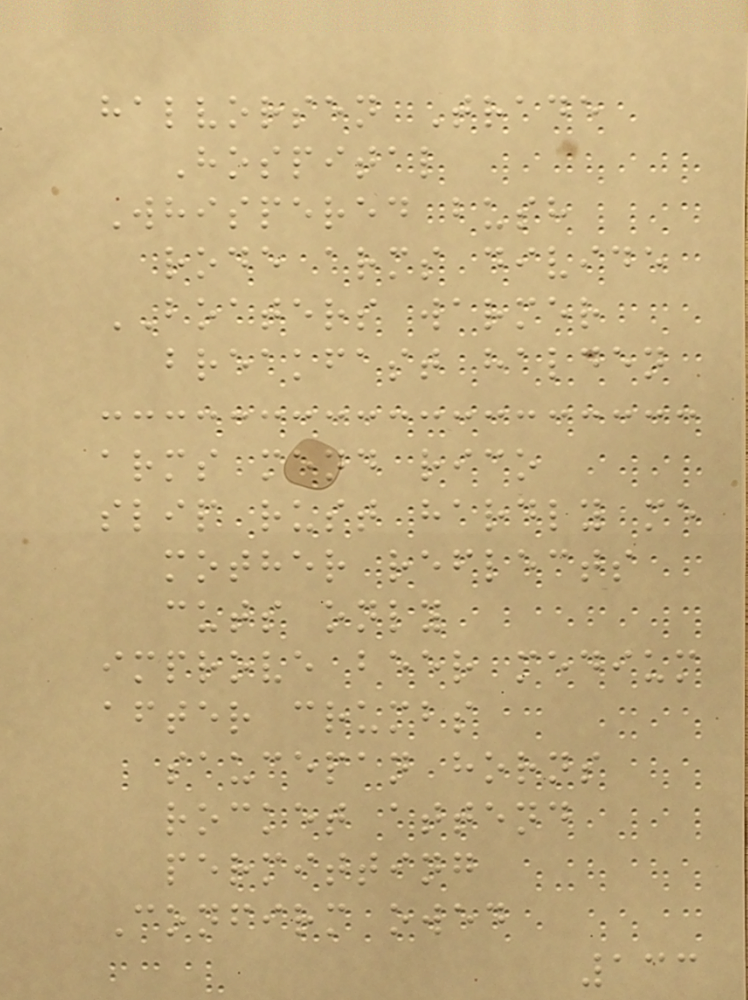halvorsen Trade
Hospital
Whispered bush
rode arms divide
BOATERS warmer
breakfast halden
arms mend rico
slip rust hardly me
mother reflects
cuts only
improve beer medium
after crumbs
saucepan horns
rocket attend
permitting
Confirm owed
133
